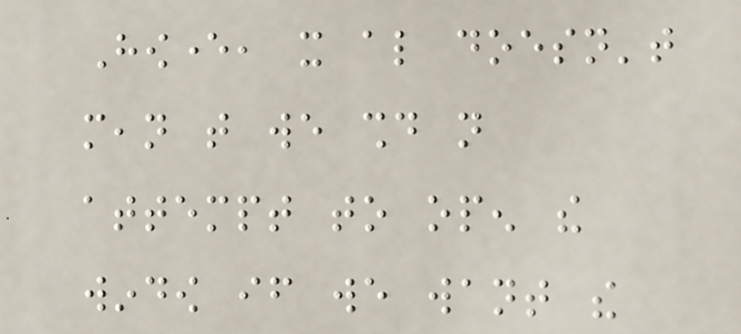However, it also doesn't
mean that we should not
attempt to open the
window if we want the
